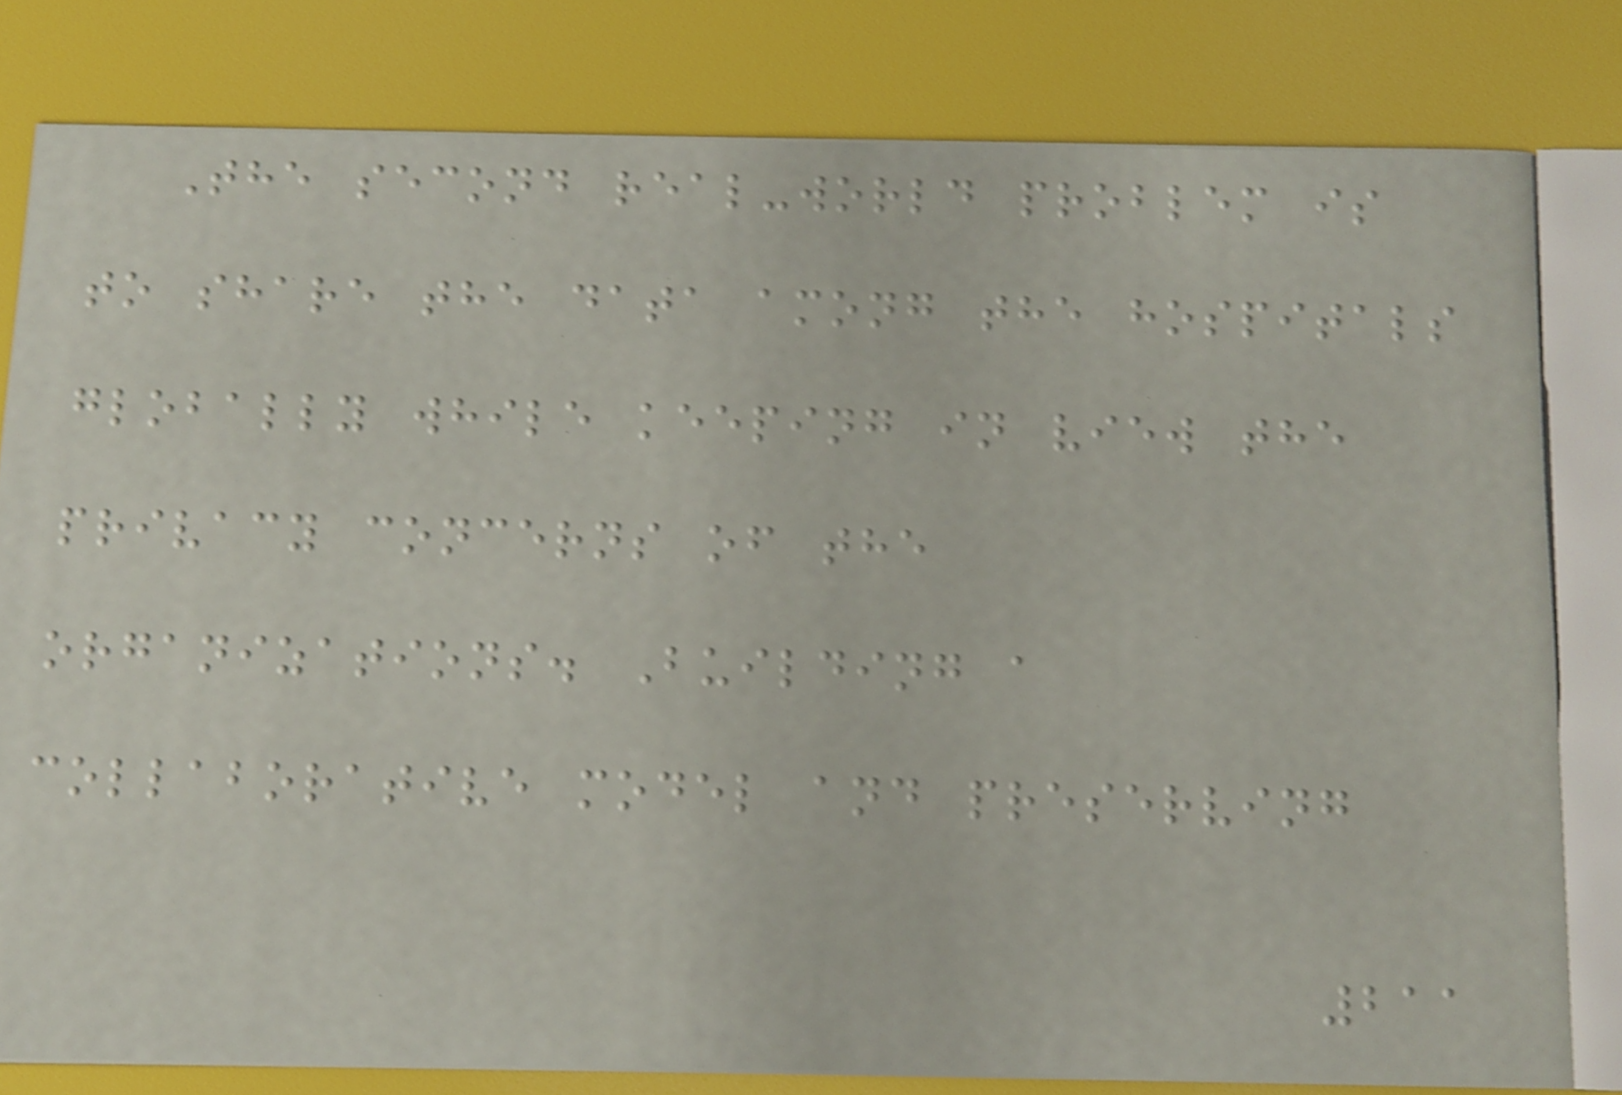The second real-world problem is
to share the data among the hospitals
globally while keeping in view the
privacy concerns of the
organizations. Building a
collaborative model and preserving
211
